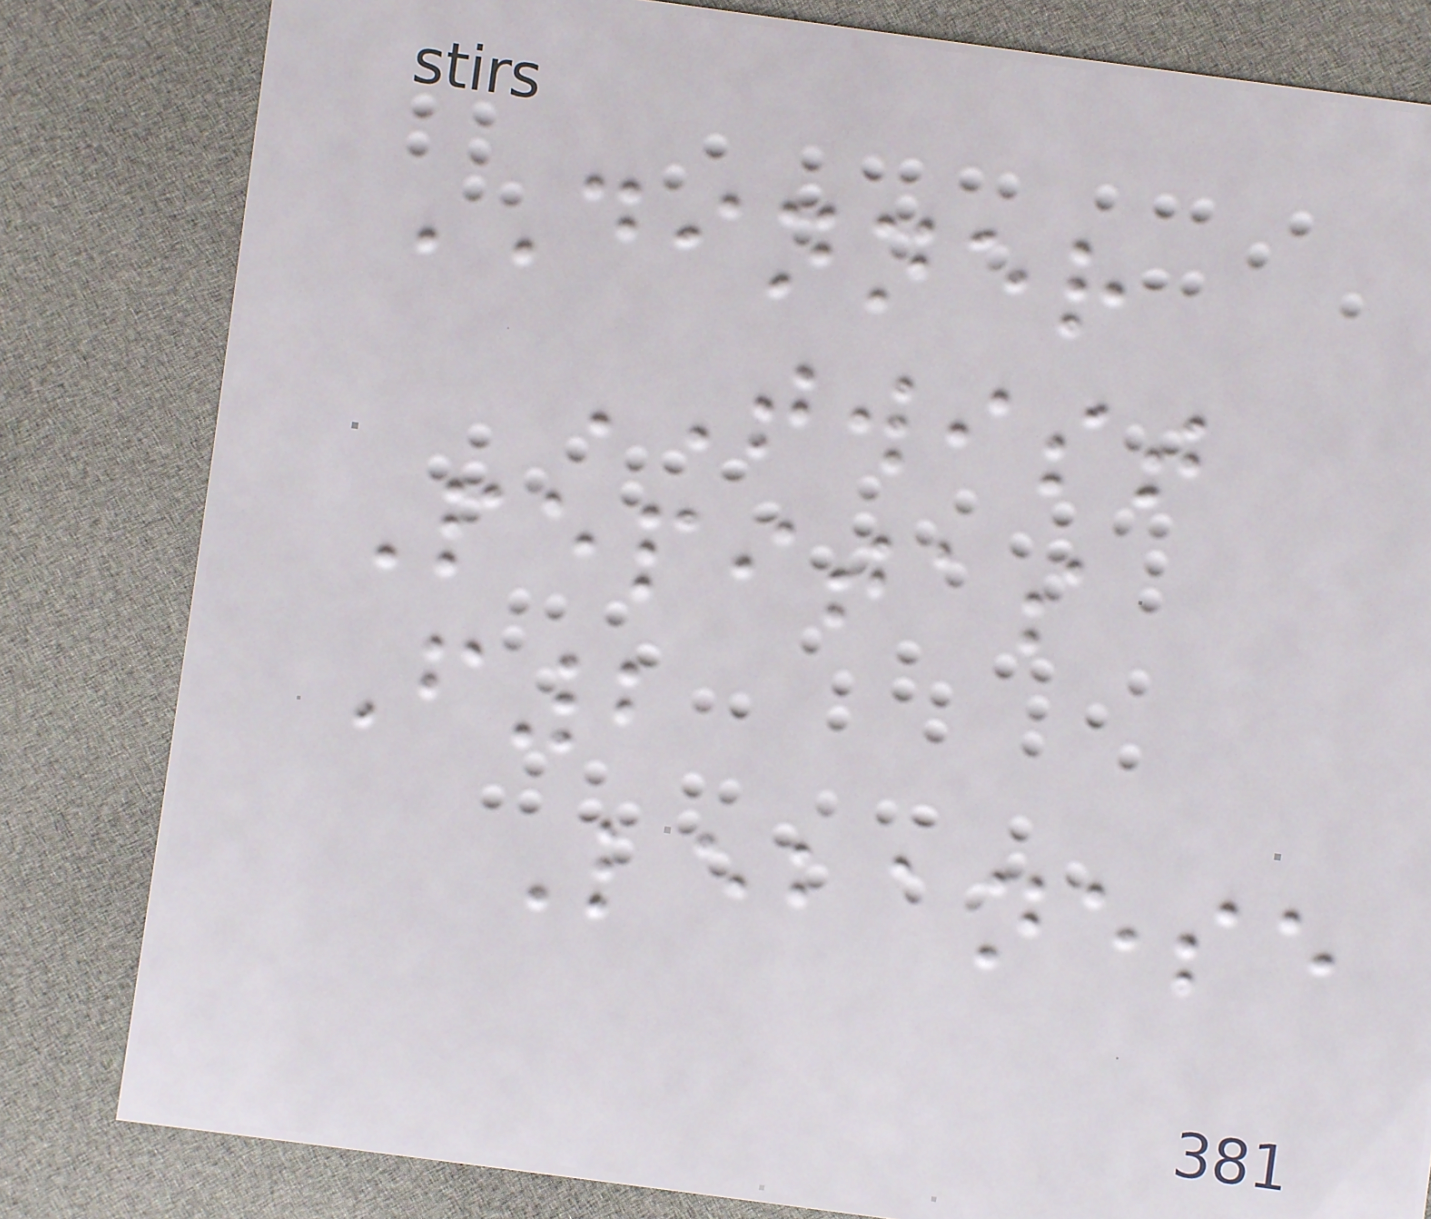DINNER
TWIST
Pepitas
F2
Lebanese
